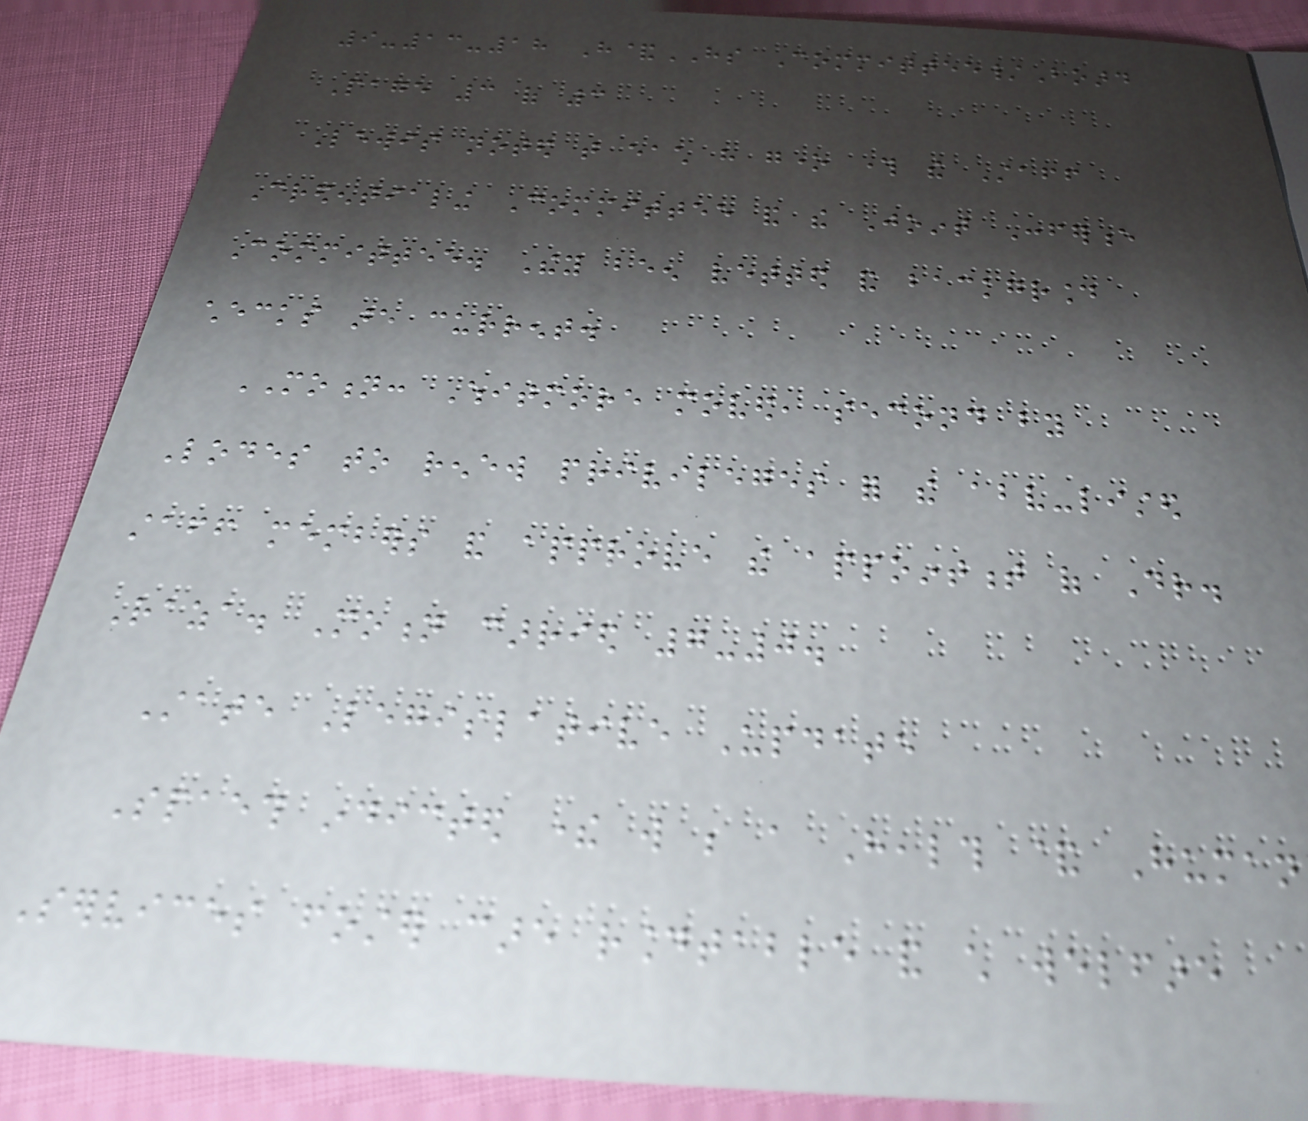9-13-18 H&HS Committee/Board
Page 3 of 3
Lewis noted that each have gone through the Staff
Credentialing Committee and the Joint Conference
Committee. They been vetted and background
checks are current.
MOTION: Whitmore moved, second by
Lodes to renew privileges for the above-listed
staff members and approve the appointment of Dr.
Raza. Motion carried 7-0.
State Legislative Update
Spaeth indicted there will be a Health & Human
Services foster care roundtable and child welfare
